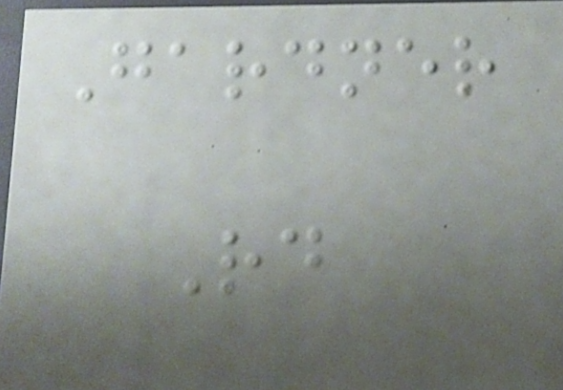Gardner
Rd
